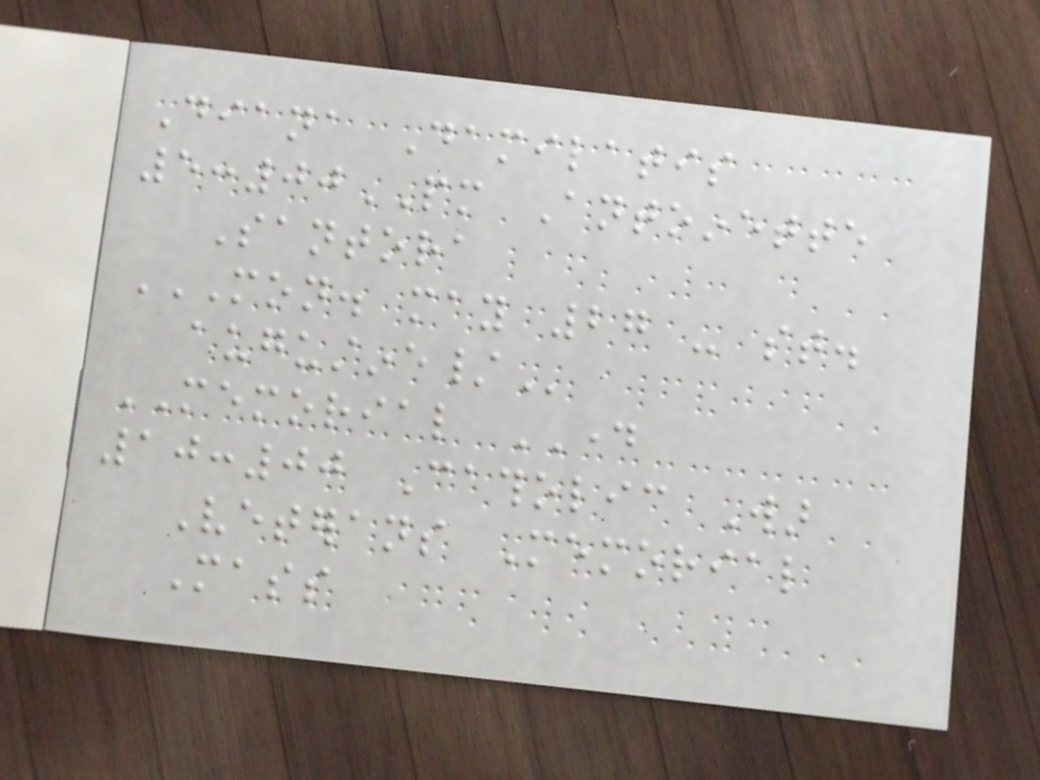Diana Damilatis
5:00PM Antoinette
Santora
MON. MAY 27 - ST.
AUGUSTINE/
MEMORIAL DAY
10:00 Catholic War
Veterans Memorial
Mass
